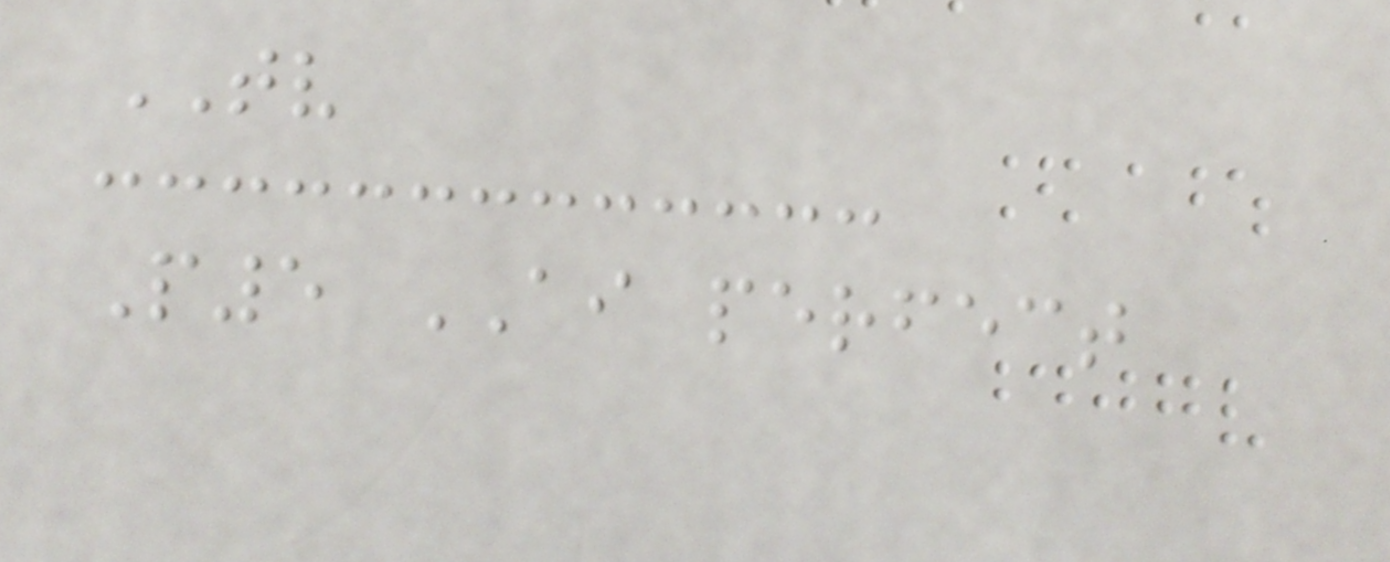TV
P5 AI perfect
